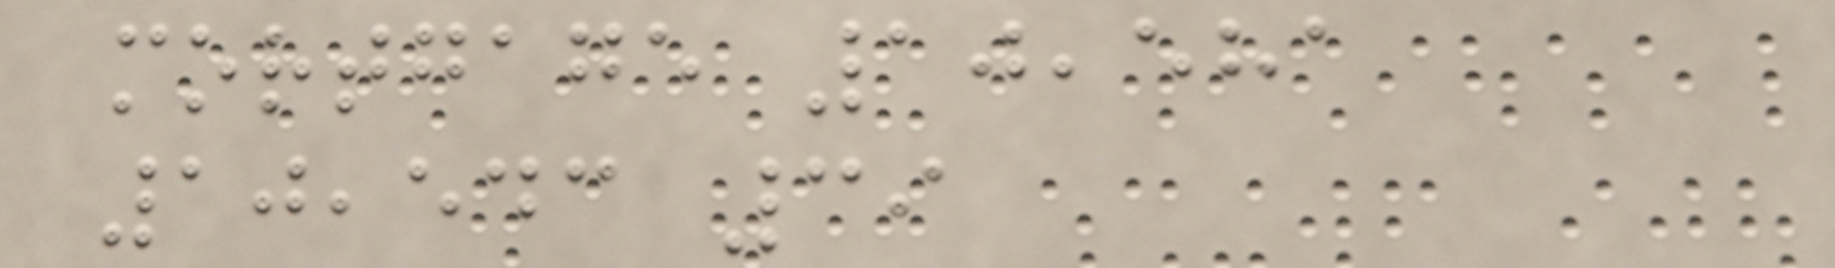mortgage 10,581
10,543 39
